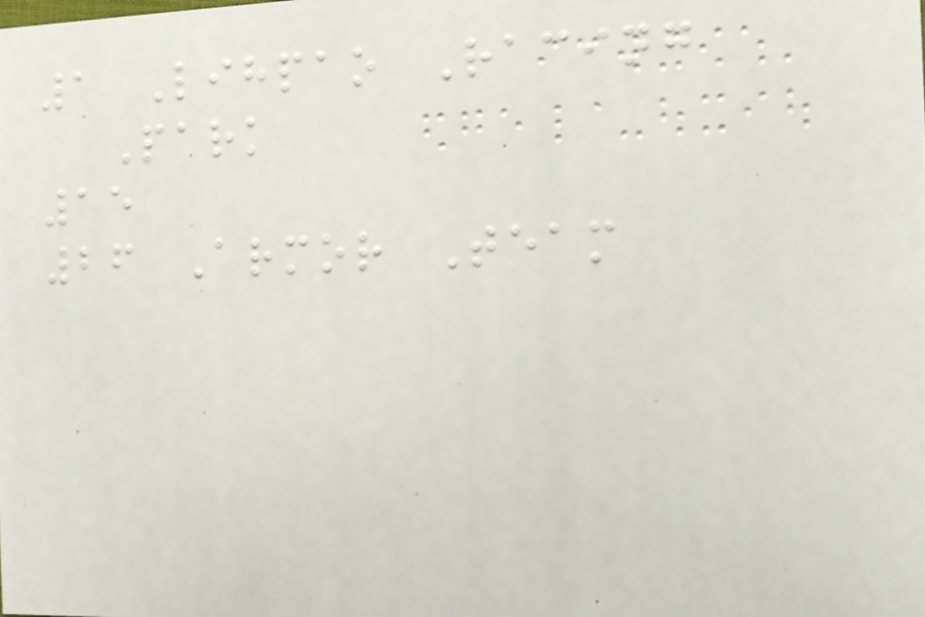1 Lihpao Racing
Park
15
26 Armor Team
